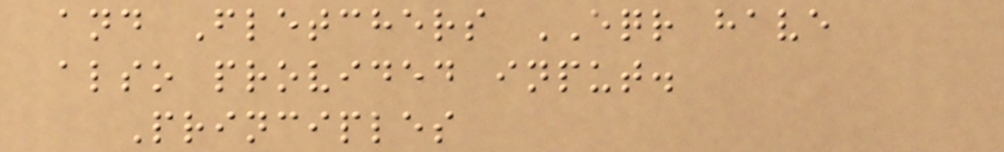and Fletchers EQR have
also provided input.
Principles
